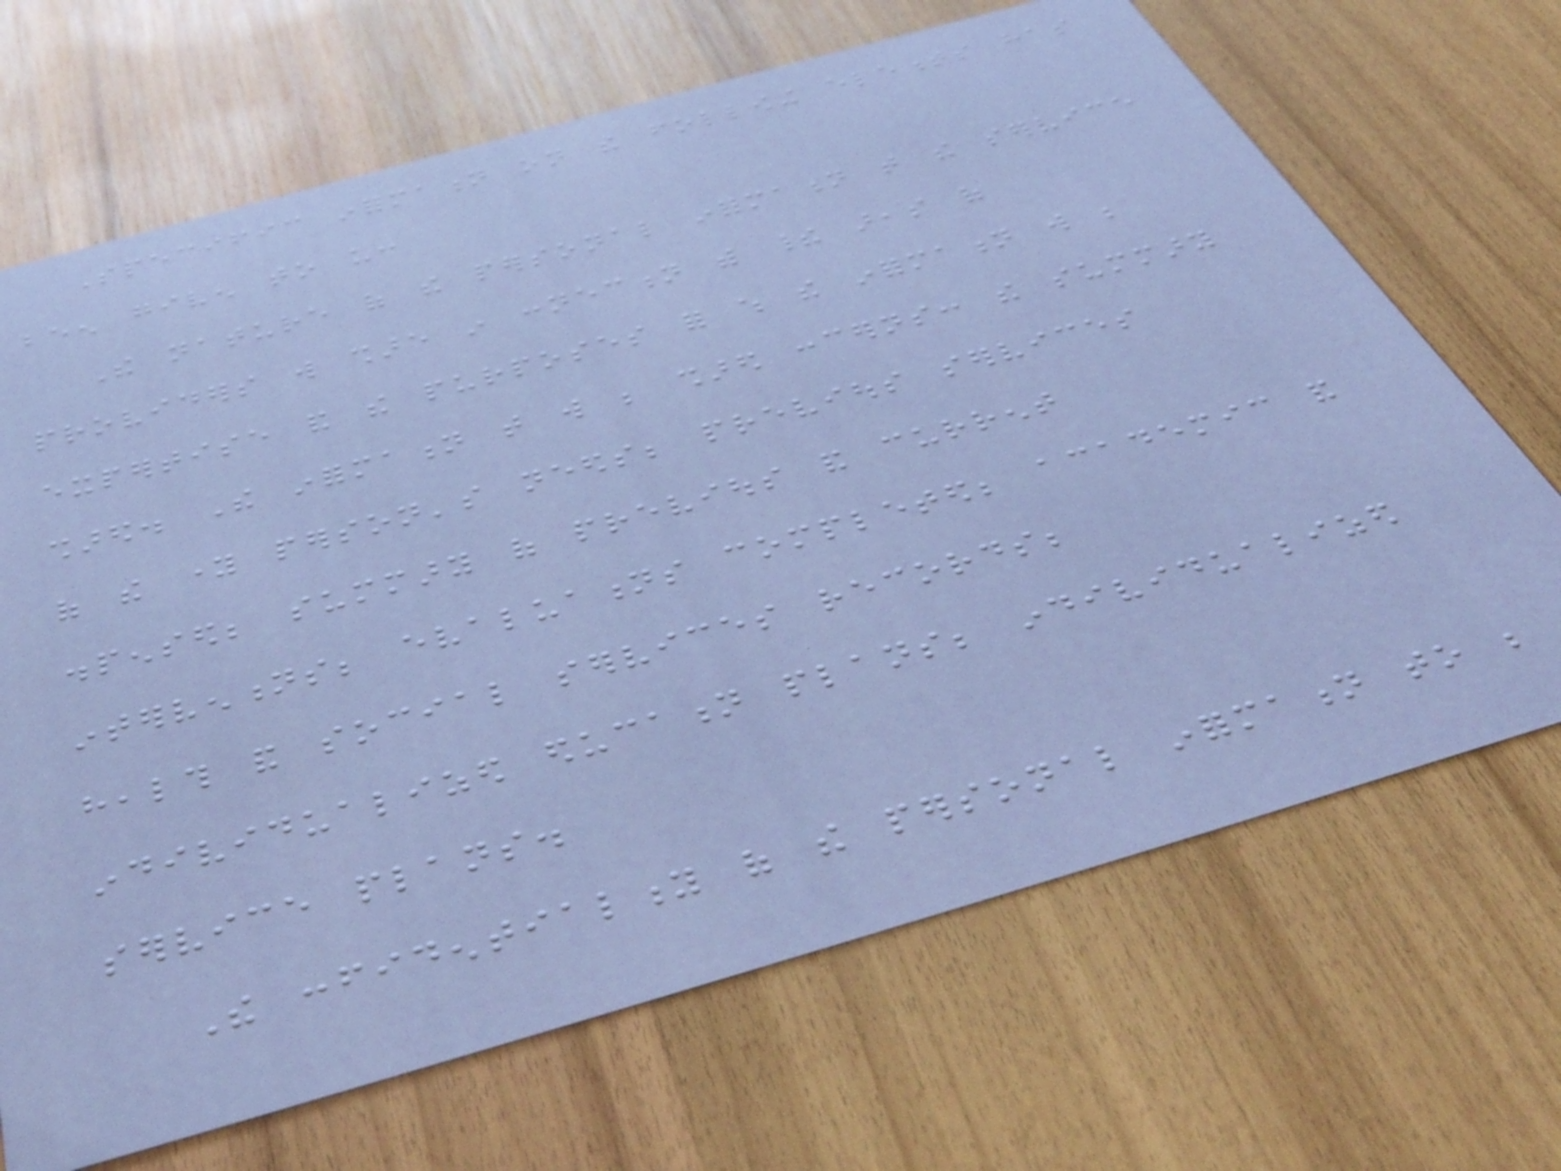Specific information on the following elements has
been given to us:
The nature of the personal information that the service
providers will share in connection with their areas of
expertise and the purposes for which the information will be
shared. The information that will be shared concerns: the summary
of the young person's needs; previous services
dispensed; summary of previous and current
interventions; evaluations completed; academic and
health and social services records;
individualized education plans; individualized
service plans.
The confidentiality of the personal information to be
